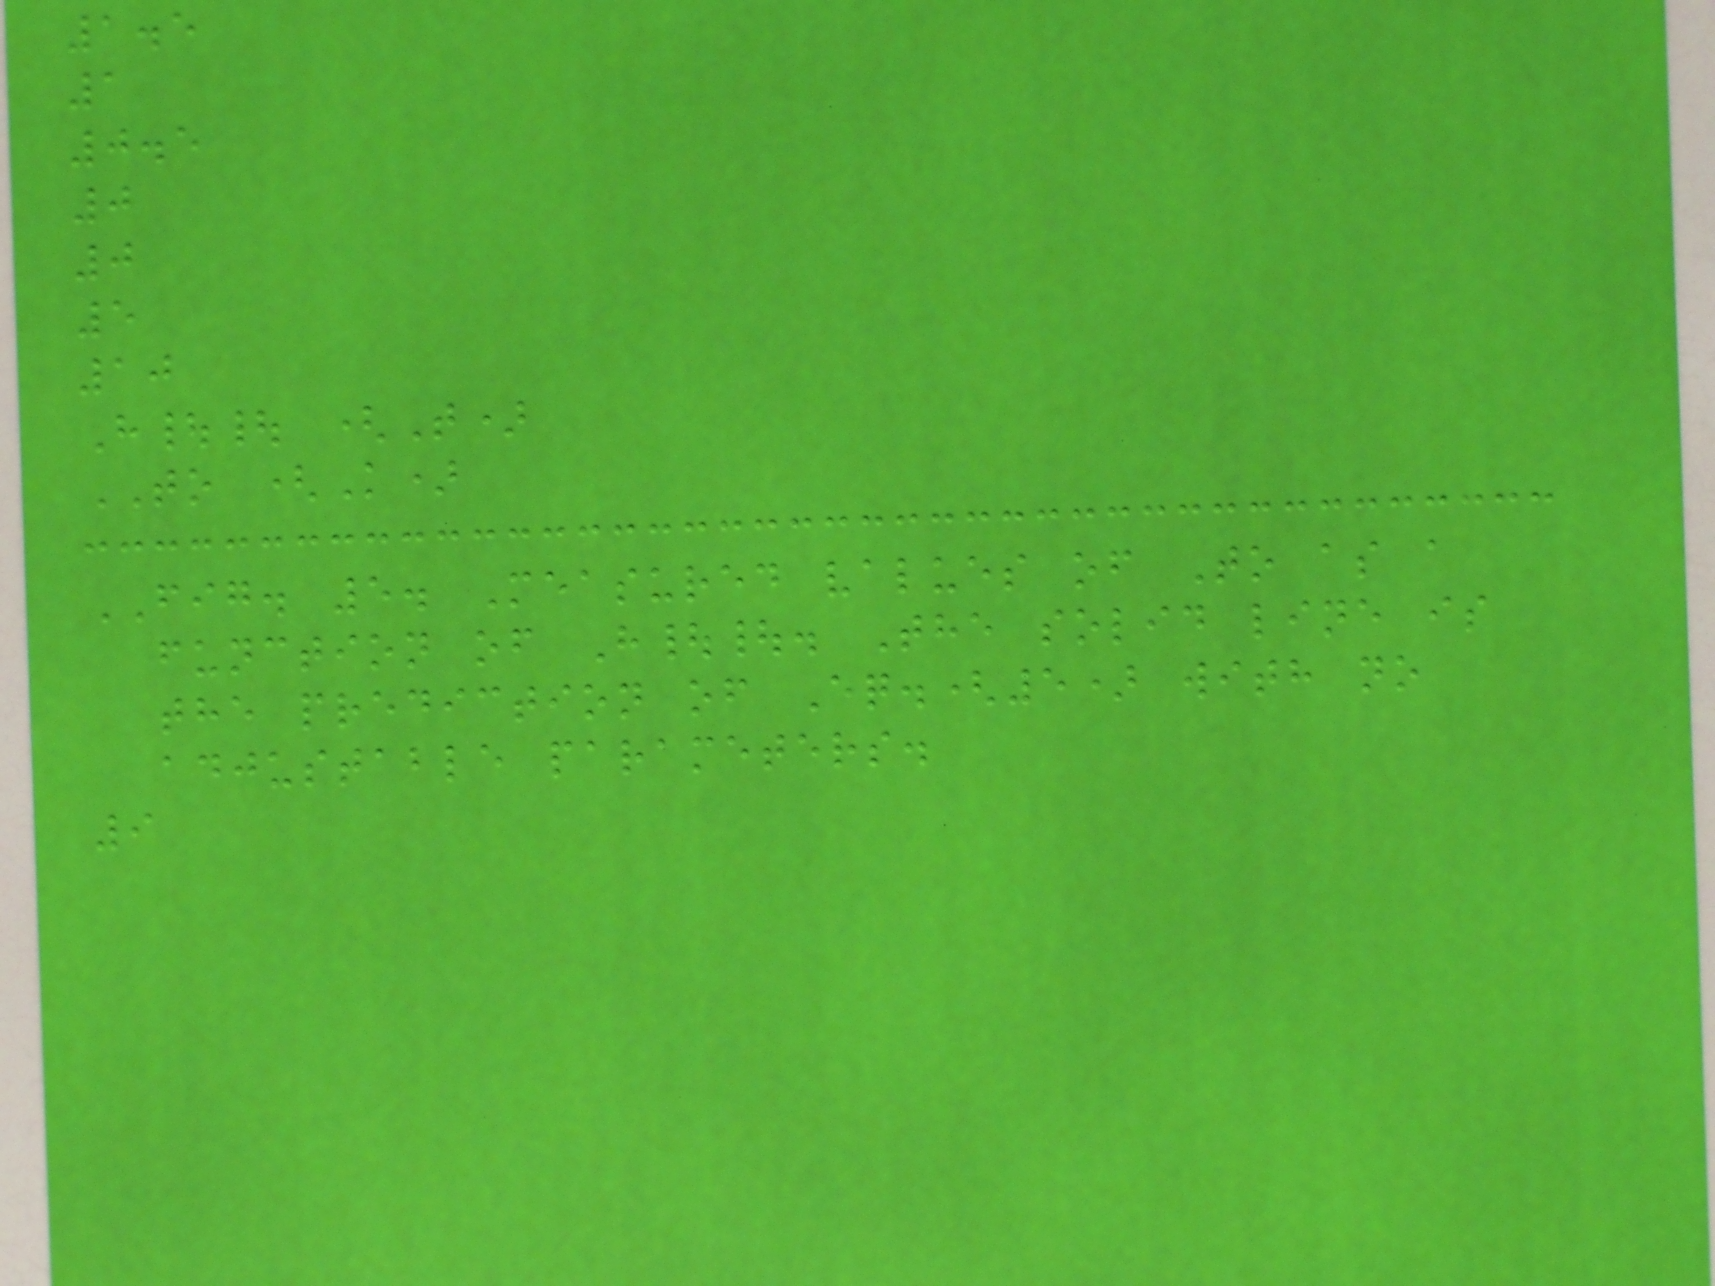1.5
1
0.5
0
0
5
10
H|| (T)
TO (K)
FIG. 5. Measured values of To as a
function of H||. The solid line is
the prediction of Eq.(5) with no
adjustable parameters.
9
